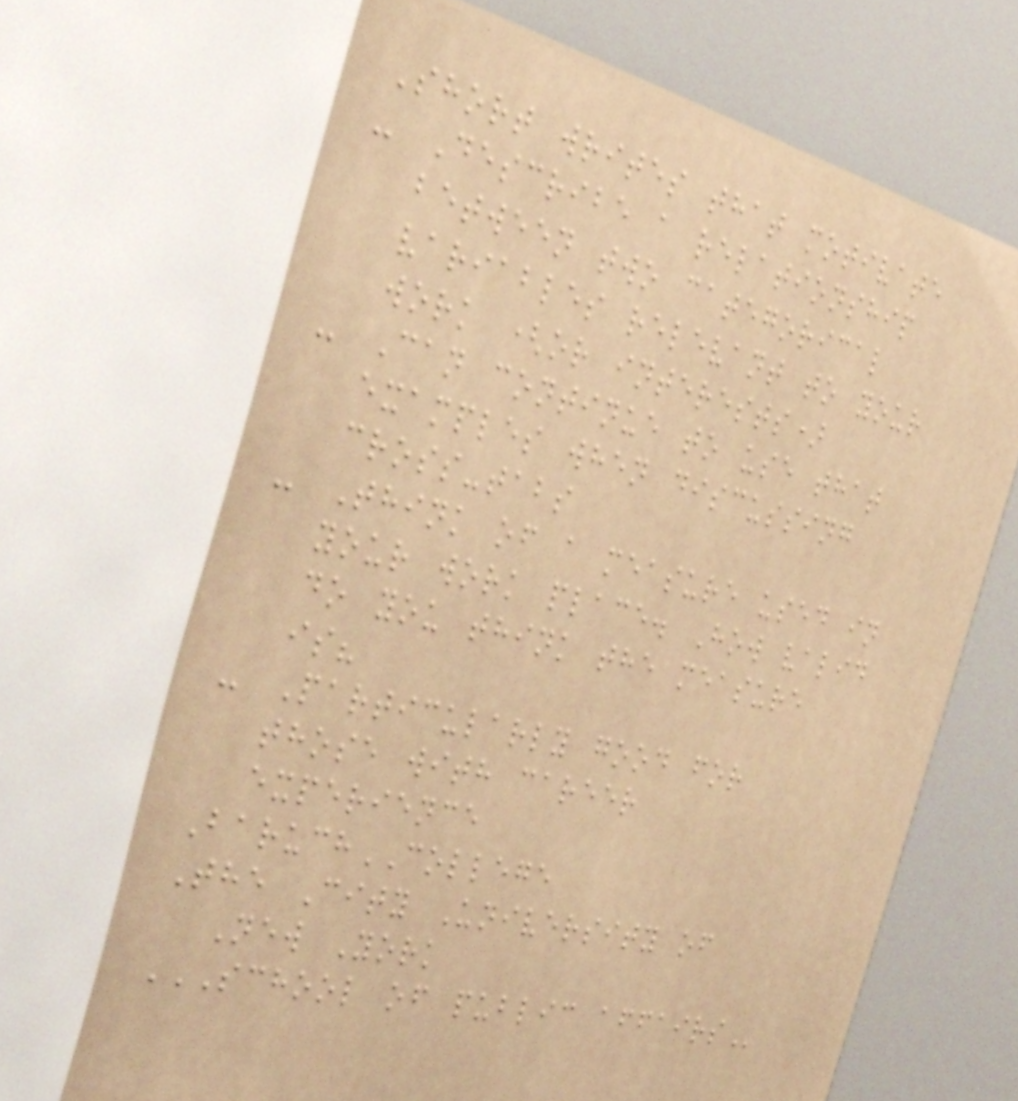Short writes that motivate
- Describe a relationship
between two categorical
variables relevant to your
work (or interests)
- Can continue to use that
examples when discussing
cross-tabs
- Think of a measure used in
your work place. How valid
do you think the measure
is?
- Particularly good for
those with career
experience
BaruchCOLLEGE
The City University of
New York
SCHOOL OF PUBLIC AFFAIRS
